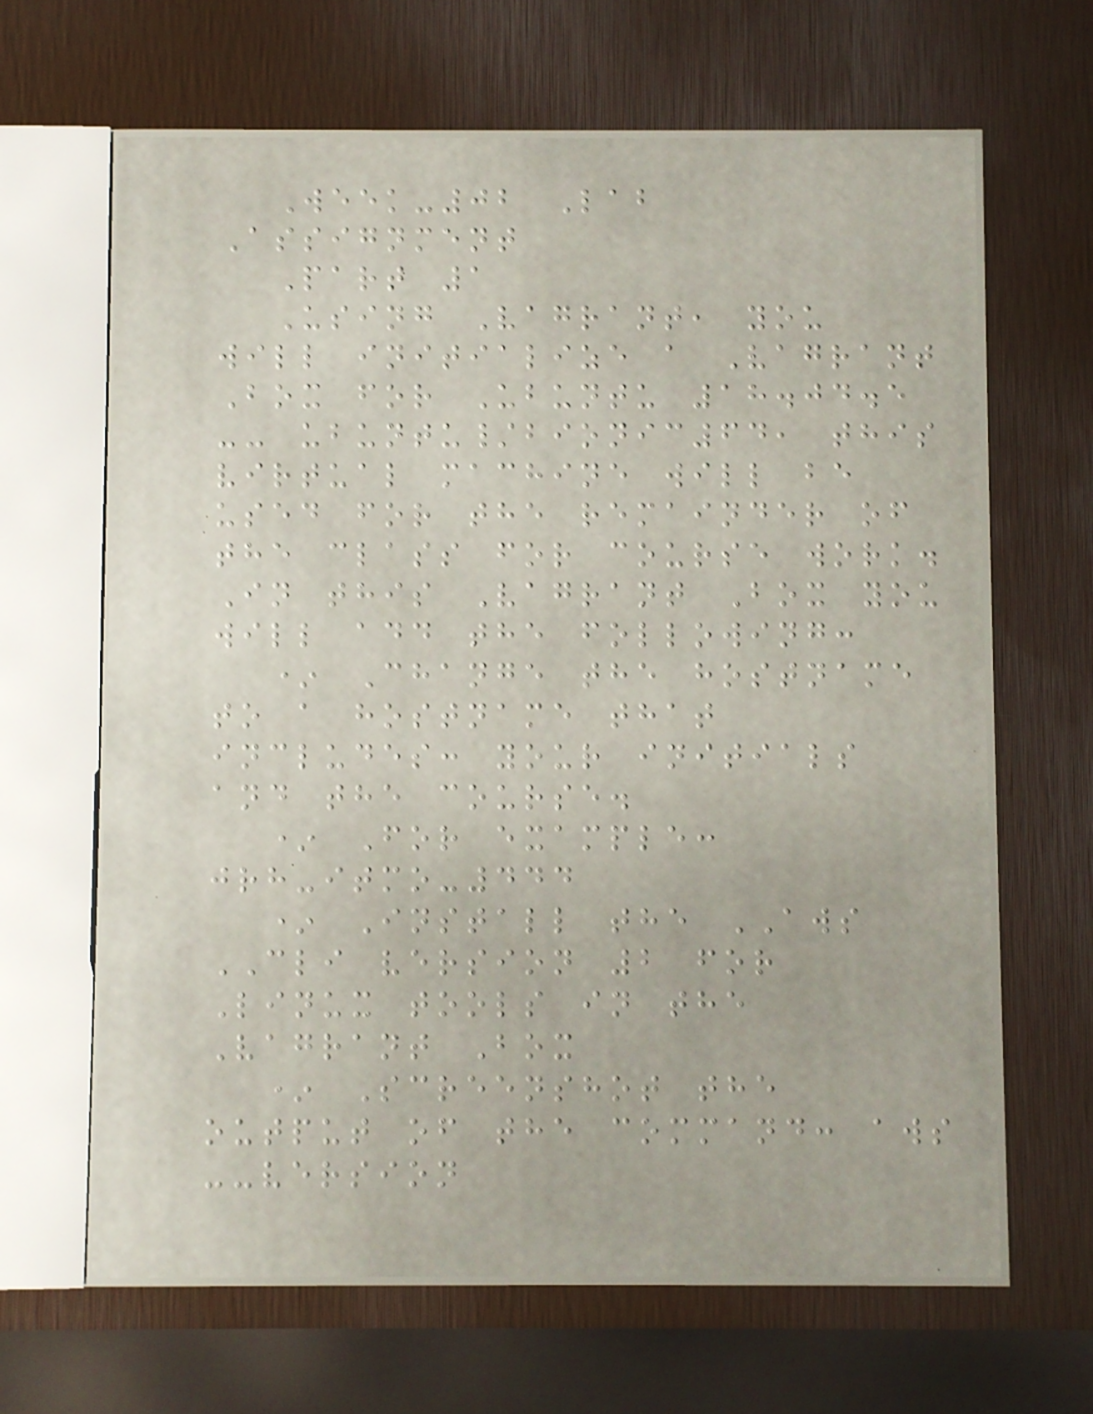Week-02 Lab
Assignment
Part 1
Using Vagrant, you
will initialize a Vagrant
Box for Ubuntu 18.04.5
-- ubuntu/bionic64, this
virtual machine will be
used for the remainder of
the class for course work.
In this Vagrant Box you
will add the following:
* Change the hostname
to a hostname that
includes: your initials
and the course.
* For example:
jrh-itmo-444
* Install the AWS
CLI version 2 for
Linux tools in the
Vagrant Box
* Screenshot the
output of the command: aws
--version
